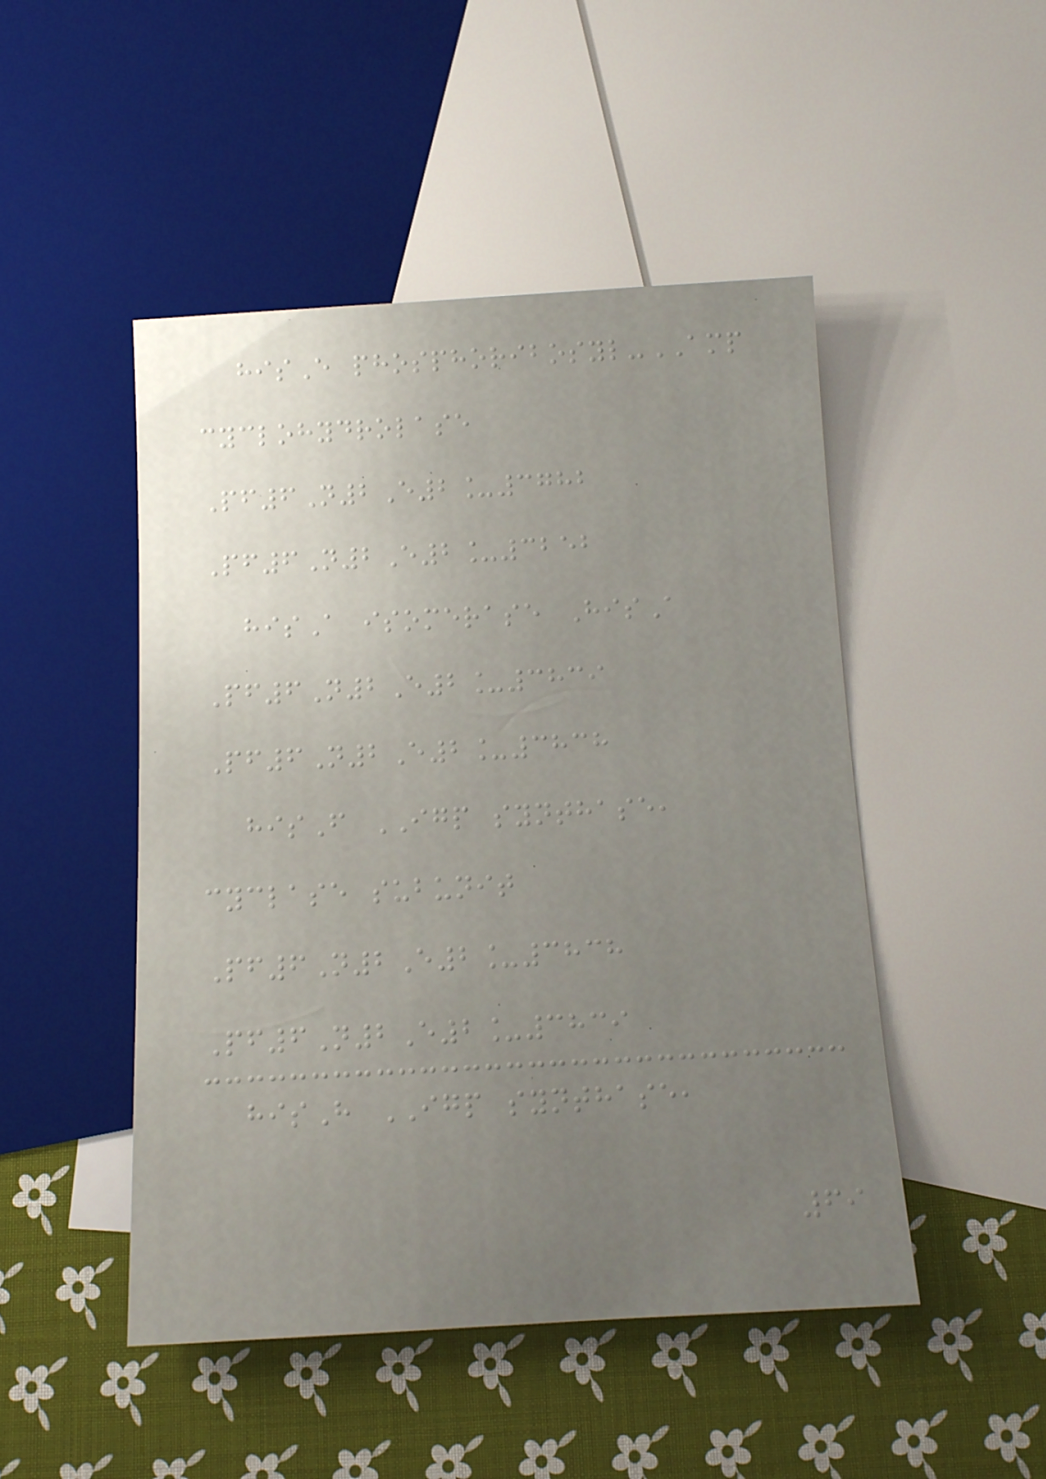hisE phosphoribosyl-AMP
cyclohydrolase
Pf6N2E2_3782
Pf6N2E2_3252
hisA isomerase HisA
Pf6N2E2_3839
Pf6N2E2_3838
hisF IGP synthase,
cyclase subunit
Pf6N2E2_3838
Pf6N2E2_3839
hisH IGP synthase,
69
